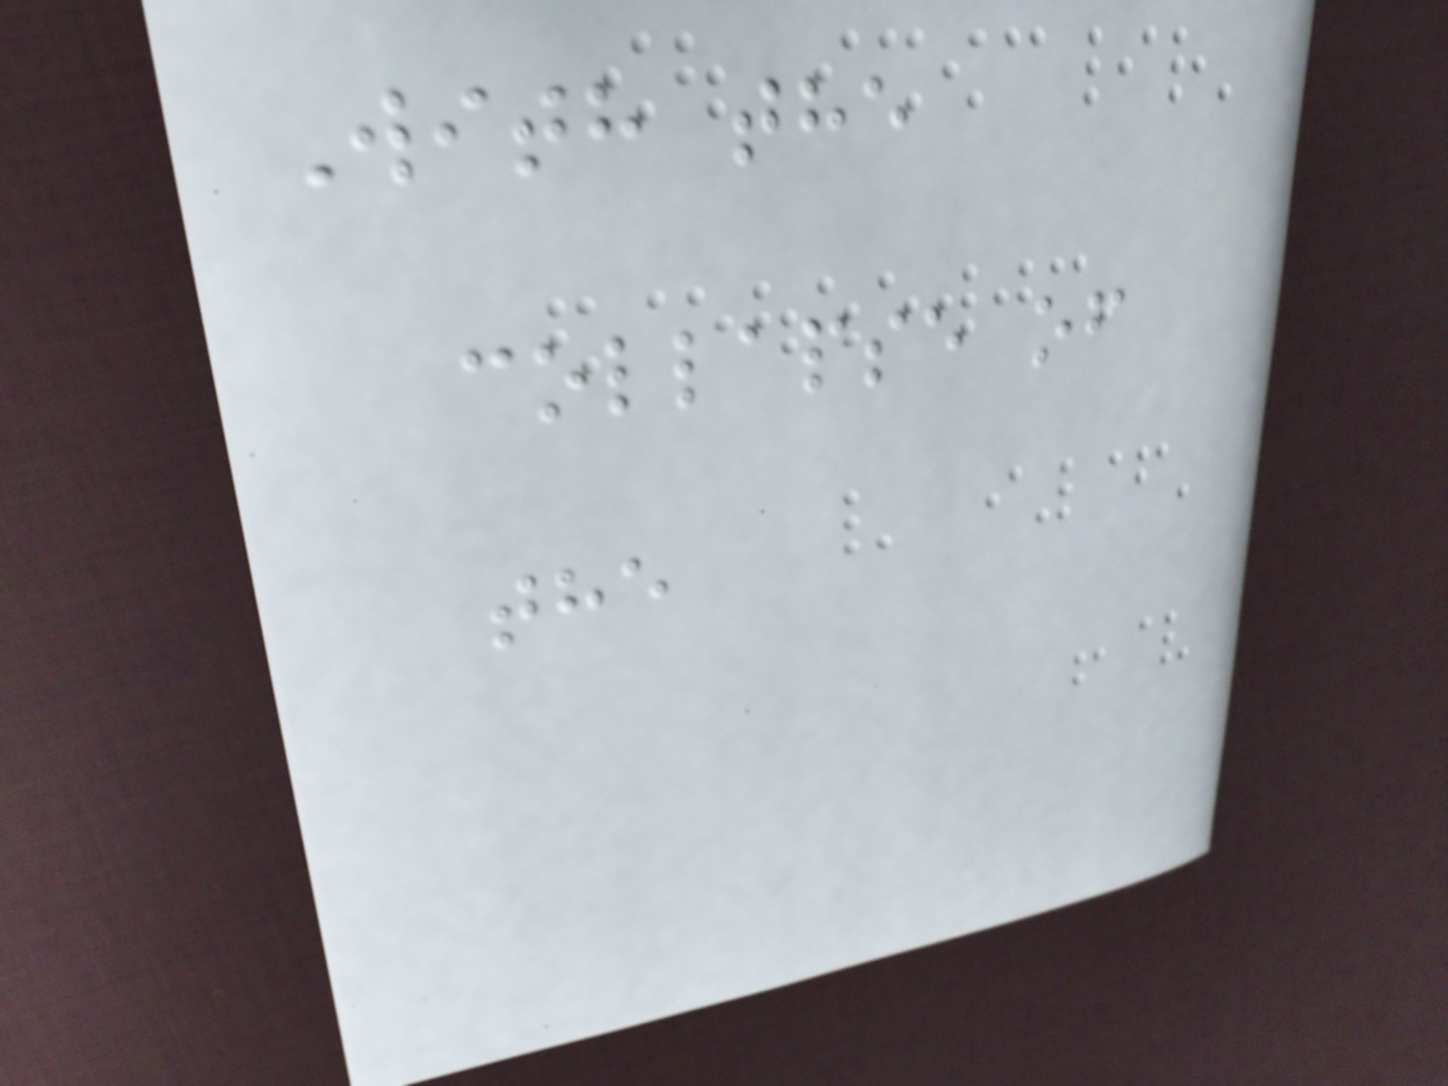With the
collapse of
the
